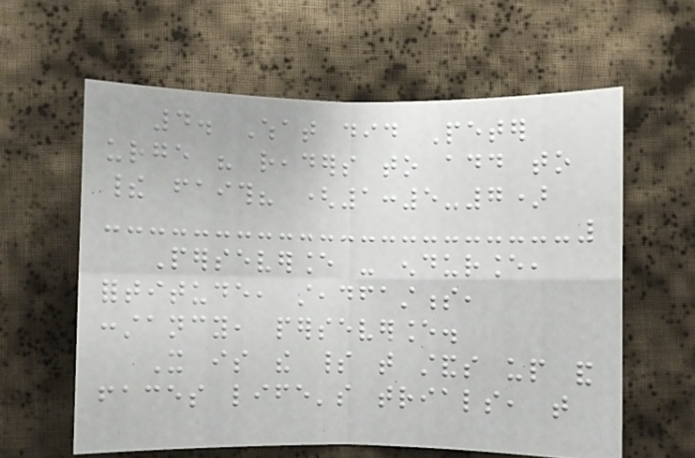4. What did Peter
urge his readers to add to
their faith? (1:5-7)
Perseverance - endurance,
fortitude, steadfastness,
constancy, perseverance.
It is the spirit that stands up and
faces life's trials, that
